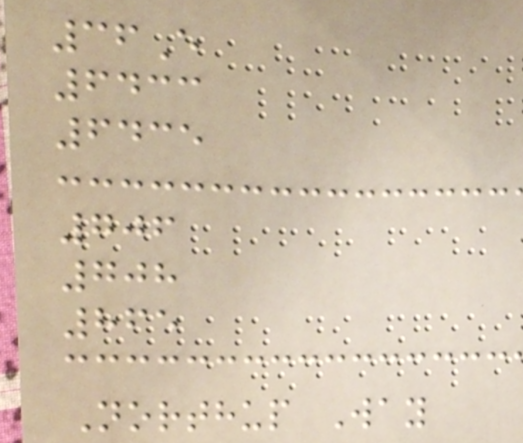36E
6433
6435
706
708
865
Northup Way
